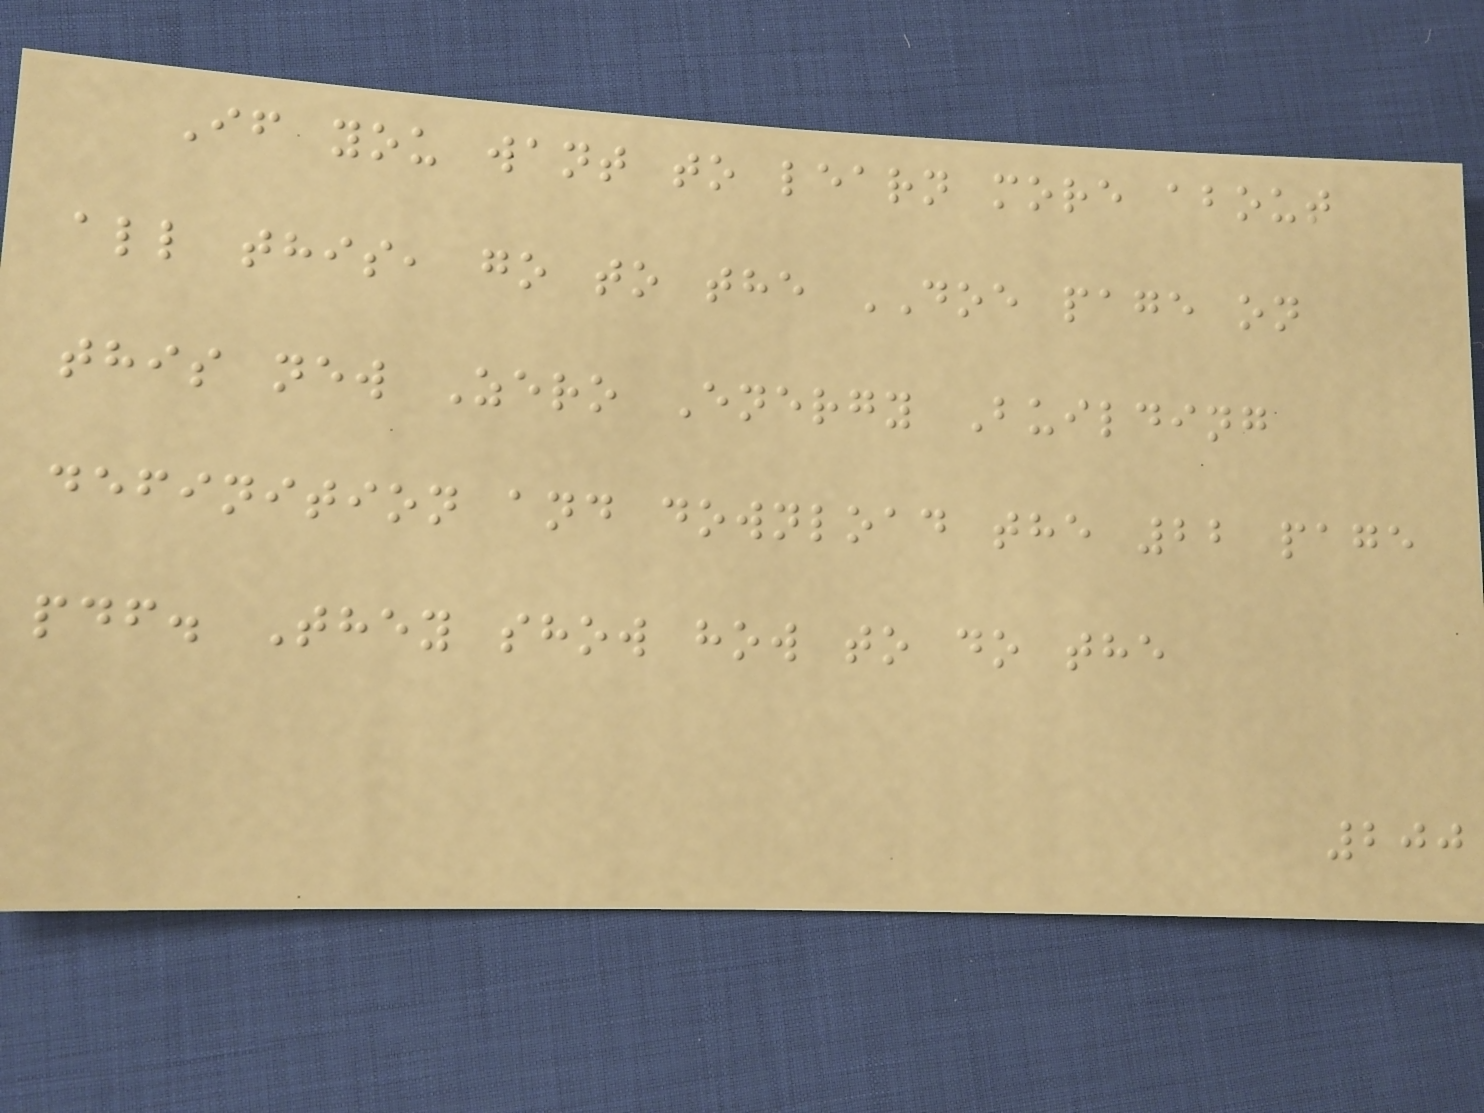If you want to learn more about
all this, go to the DOE page on
this new Zero Energy Building
definition and download the 22 page
pdf. They show how to do the
200
